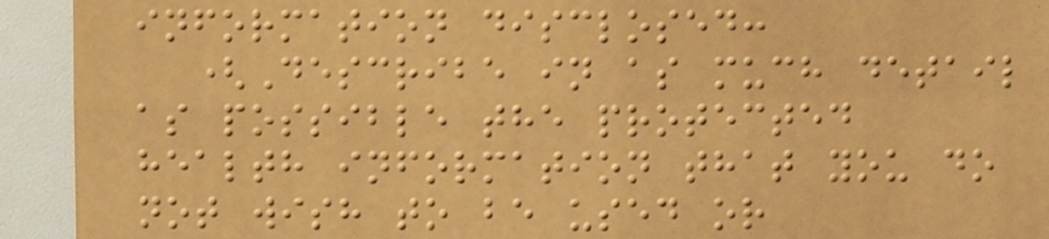information disclosed:
(Describe in as much detail
as possible the protected
health information that you do
not wish to be used or
